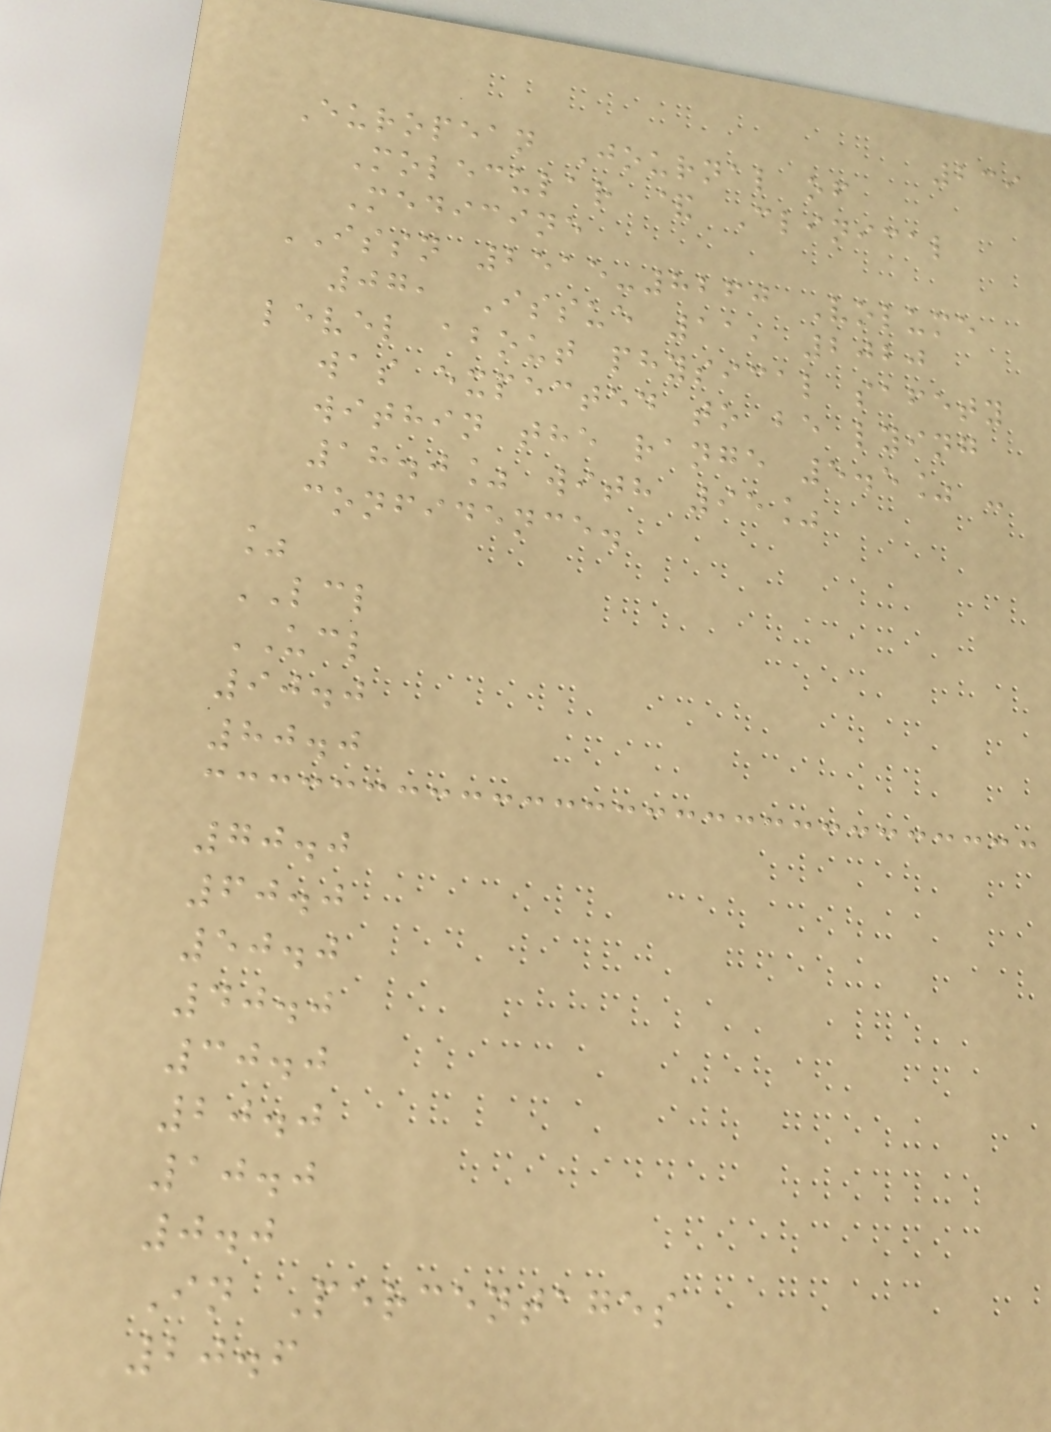239
European Journal of
Molecular & Clinical
Medicine
ISSN 2515-8260 Volume
07, Issue 11, 2020
level about physical safety
was expected to be lying
within the range 5.5% -
18.0% with 95%
confidence.
%
LCL
UCL
90.0
80.0
70.0
60.0
50.0
40.0
30.0
20.0
10.0
0.0
In Percentages
20.6
